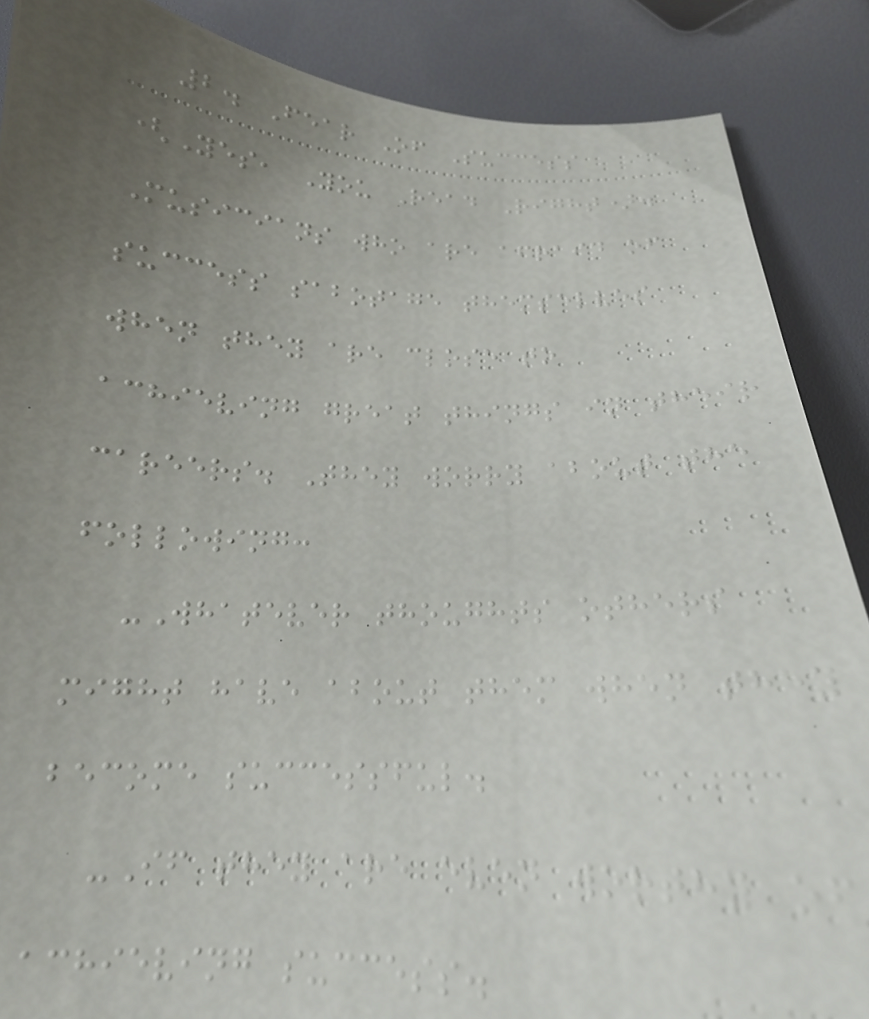2. Fear Of Success
(Yes, You Read Right).
Musicians who are afraid of
success sabotage themselves
when they are close to
achieving great things in their
careers. They worry about the
following:
-Whatever thoughts others
might have about them when they
become successful.
-If they are even worthy of
achieving success.
